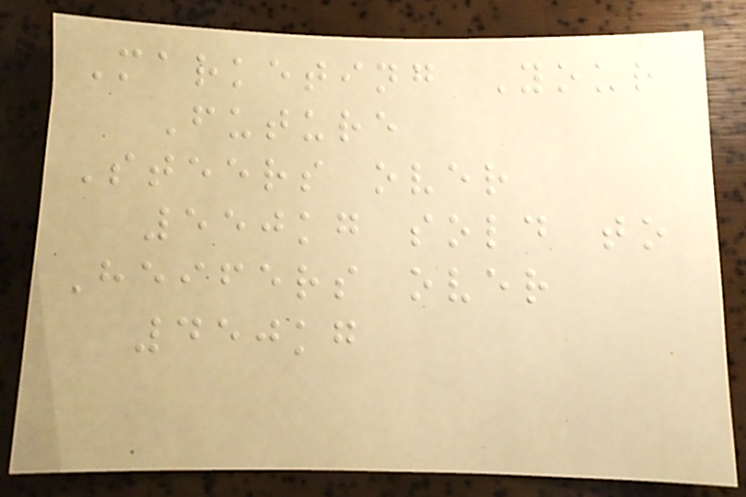Marketing Your
Future
Steers over
550kg sold to
Heifers over
450kg
